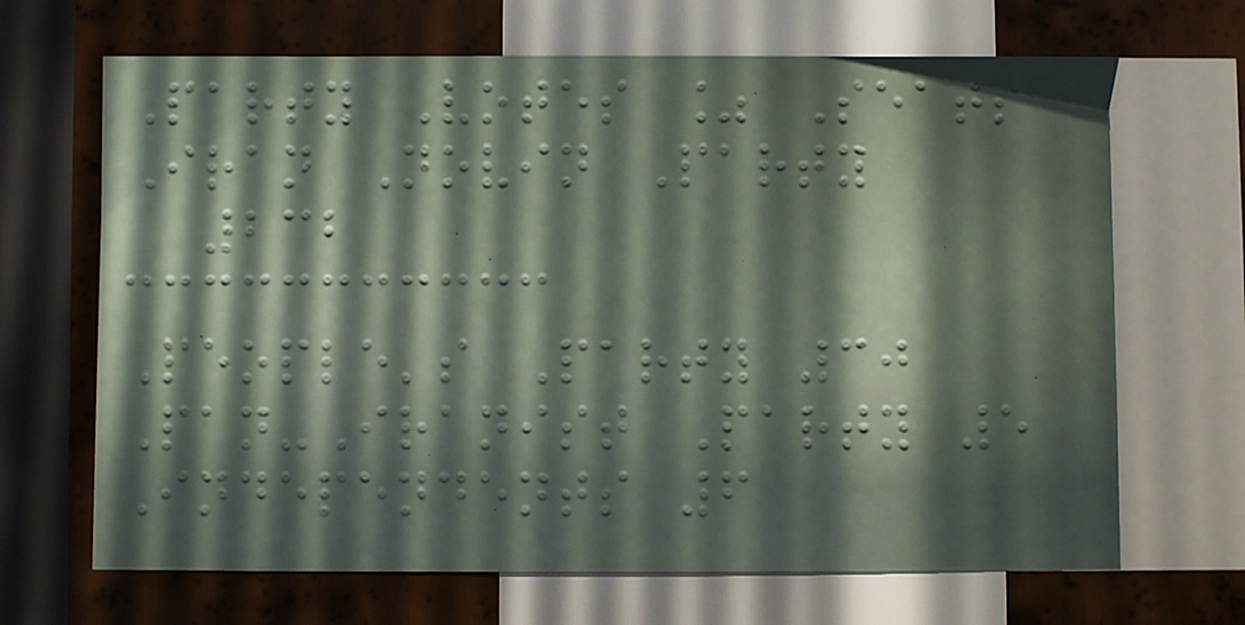Party Votes % Seats
Iran Novin Party
232
People's Party 30
Pan-Iranist Party 5
Independents 6
